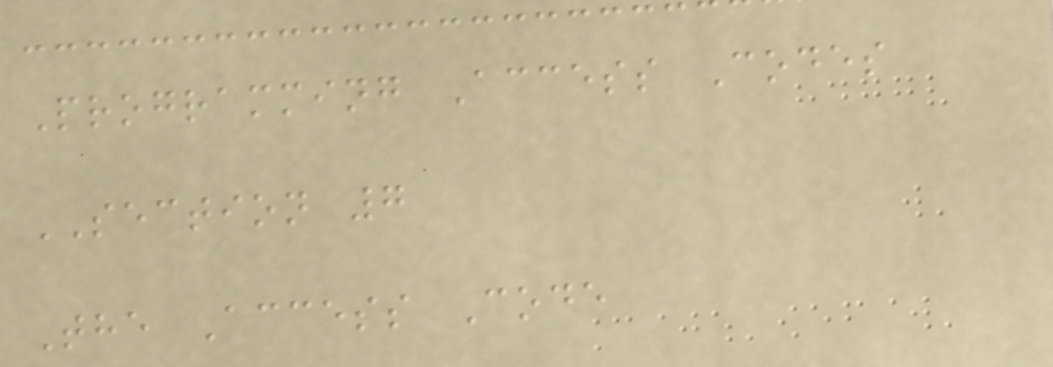Programming Access Codes
SECTION 7
The Access Code
